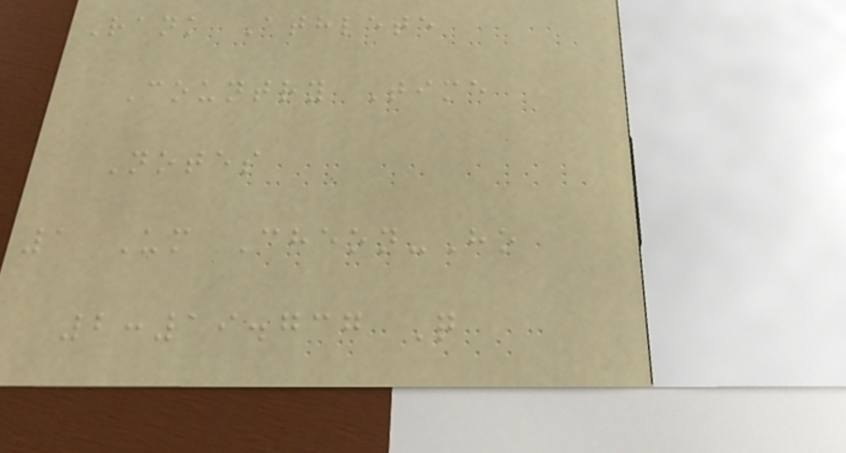Rank Athlete
Country Time
Notes
1 Um Cheon-Ho
2:19.737 Q
